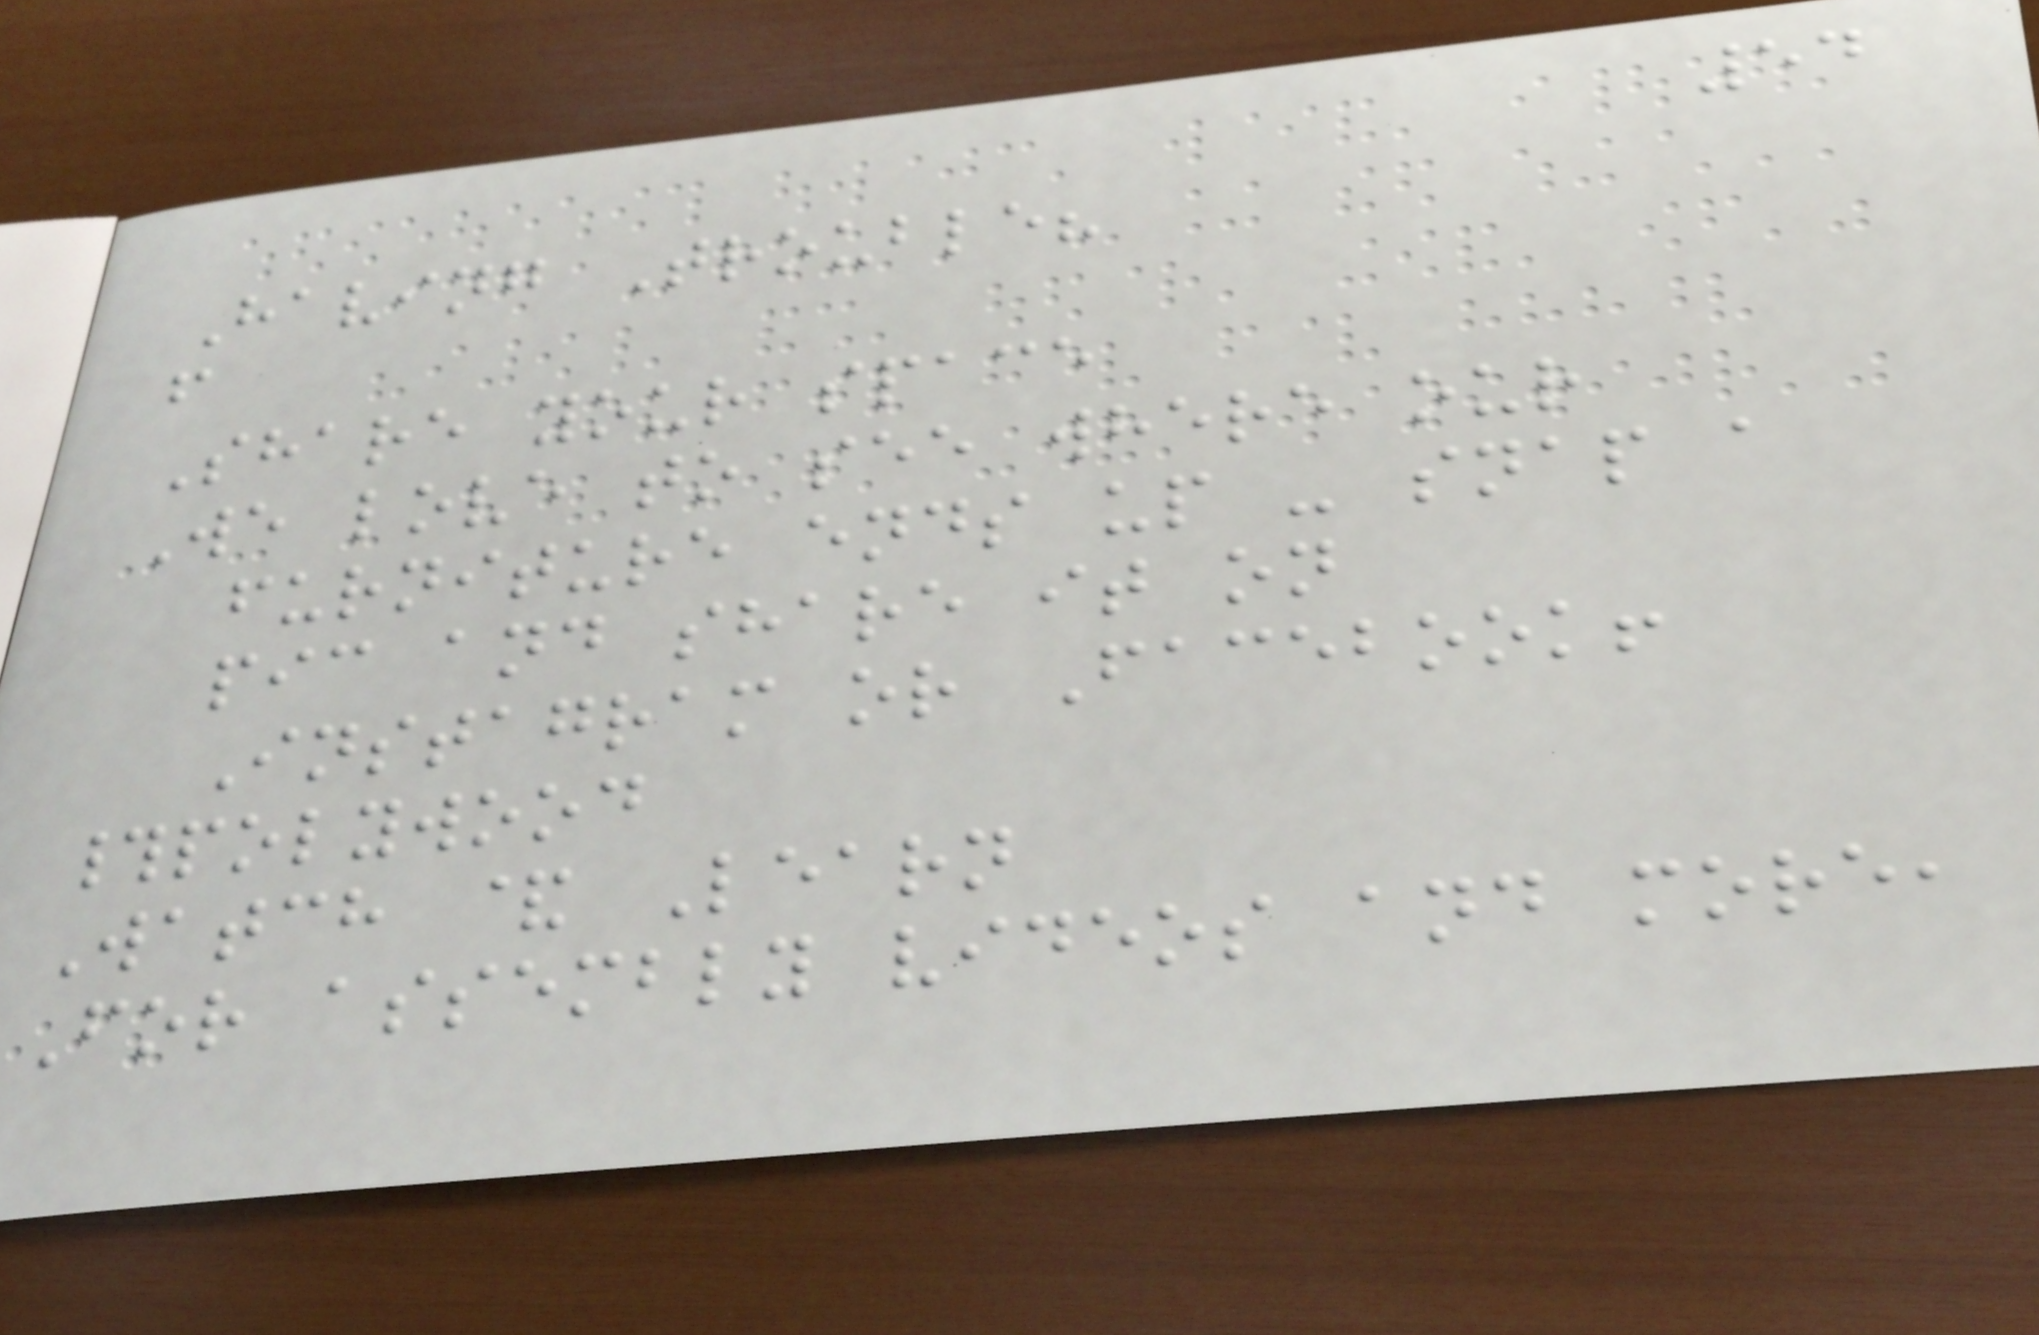54
Having Trouble?
f
Share your space
We love to see where our
furniture ends up - snap a
pic and share it on
Instagram or Facebook!
#polywood
Watch & Learn
For assembly videos and more,
